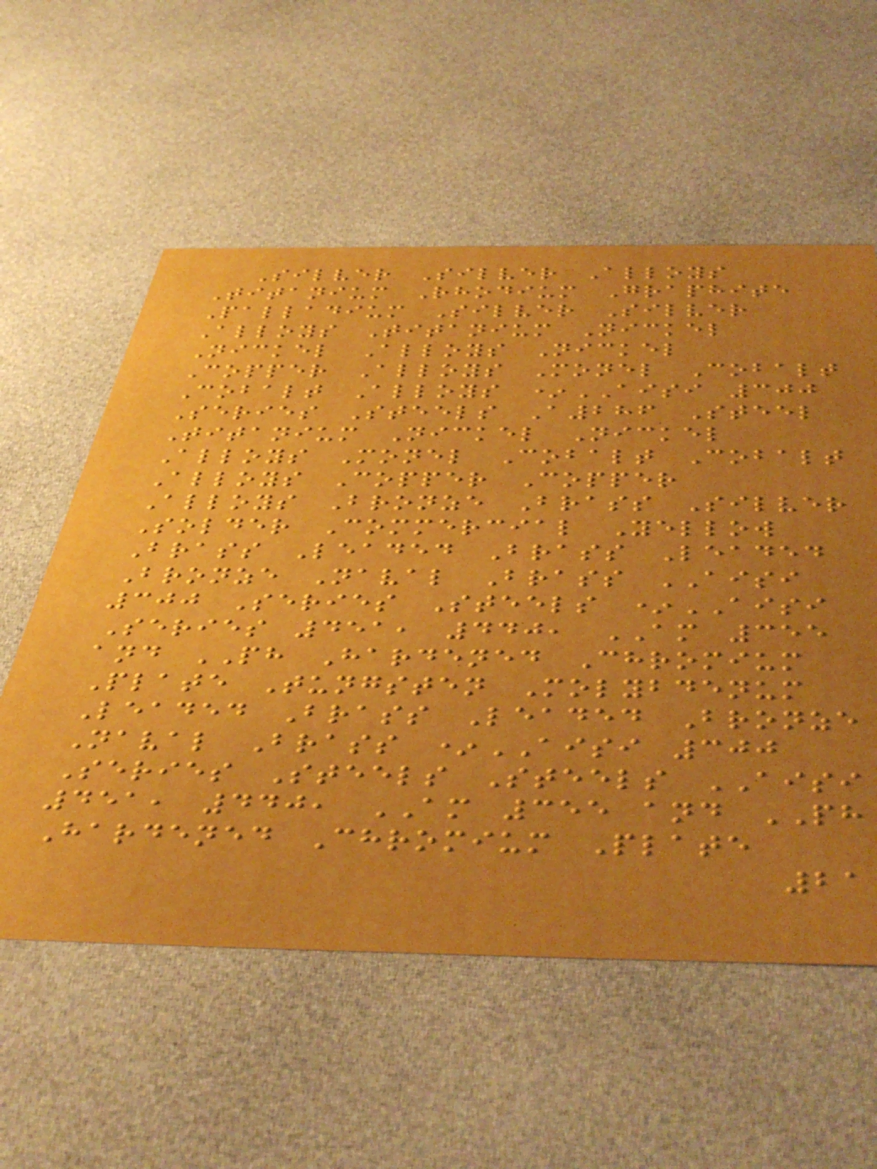Silver Silver Alloys
Titanium Rhodium Graphite
Palladium Silver Silver
Alloys Titanium Nickel
Nickel Alloys Nickel
Copper Alloys Monel Cobalt
Cobalt Alloys *AISI 300
Series Steels A286 Steel
Titanium Nickel Nickel
Alloys Monel Cobalt Cobalt
Alloys Copper Copper
Alloys Bronze Brass Silver
Solder Commercial Yellow
Brass Leaded Brass Leaded
Bronze Naval Brass AISI
300 Series Steels *AISI
Series 451, 440, AM 355
and PH Hardened Chromium
Plate Tungsten Molybdenum
Leaded Brass Leaded Bronze
Naval Brass *AISI 300
Series Steels Steels AISI
451, 440, AM 355 and PH
Hardened Chromium Plate
21
